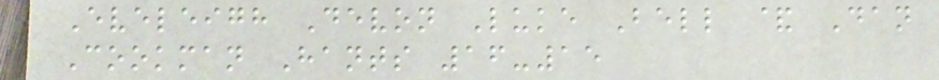Eveleigh Devon Luke Bell & Dan
Cookman Hants 16-15
